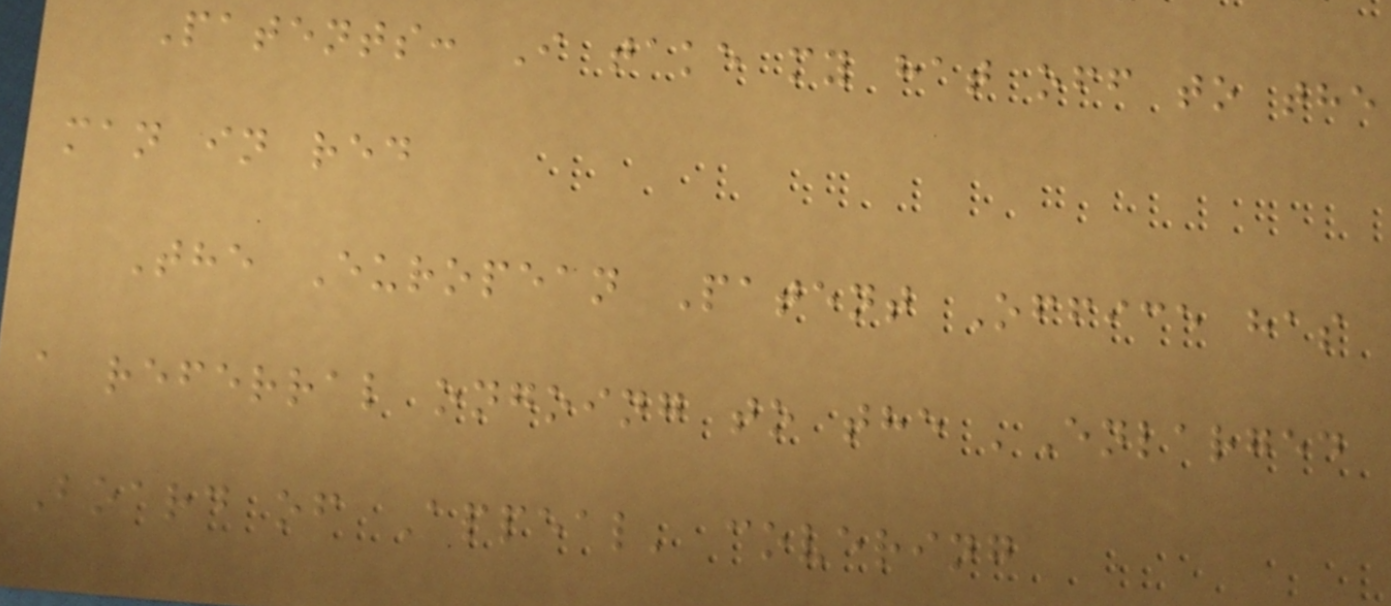Patents: I take my hat off to the
man in red
The European Patent Office has
a referral ongoing to the 'Enlarged
Board of Appeal' covering
